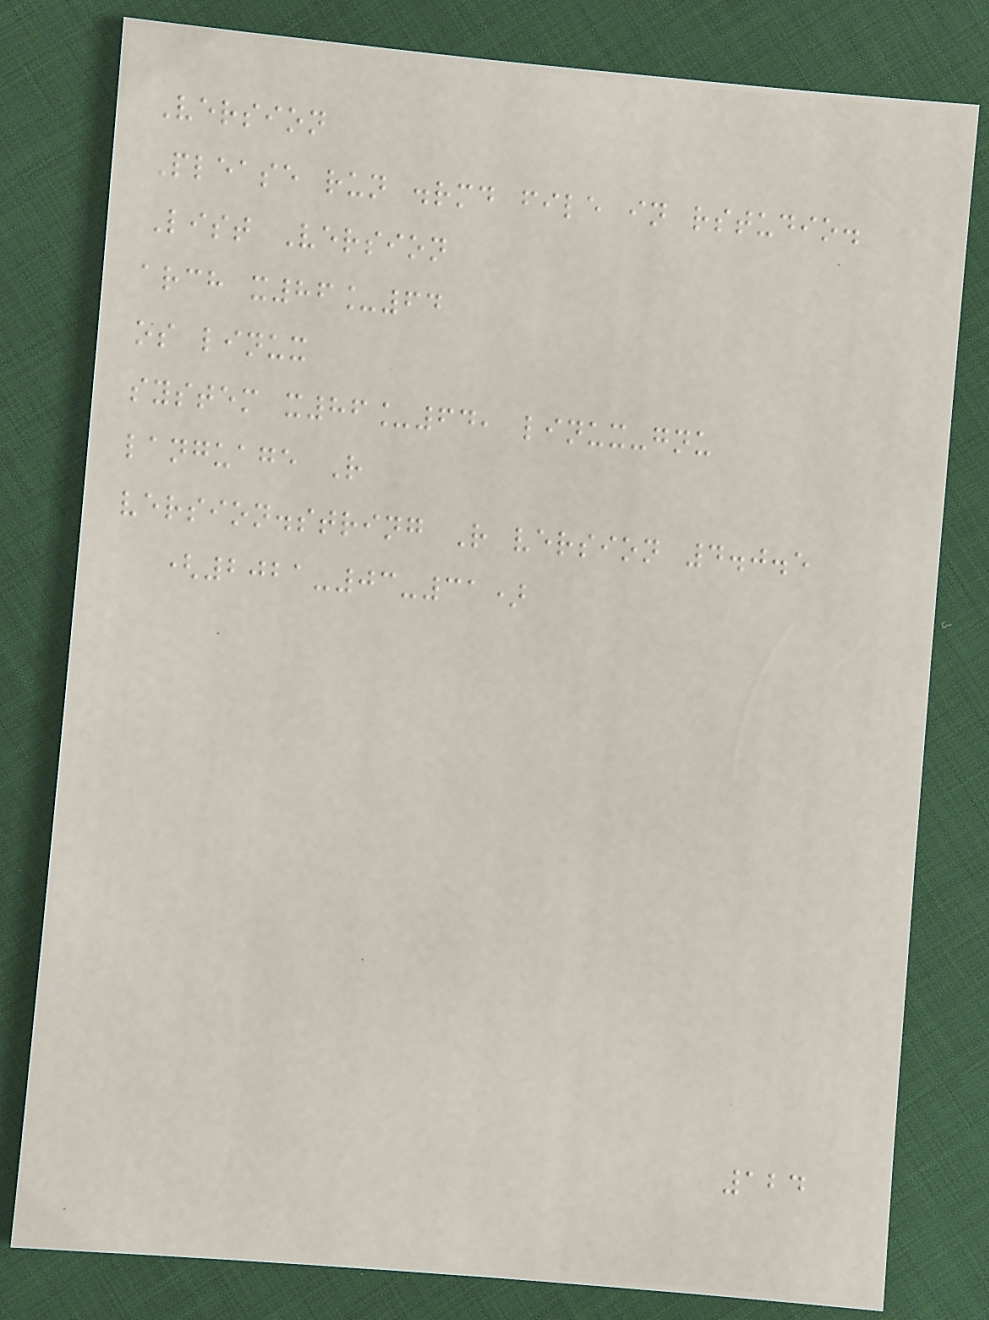Version
Please run .rmd file in rstudio.
List Version
arch x86_64
os linux
system x86_64, linux-gnu
language R
version.string R version 4.0.5
(2021-03-31)
124
